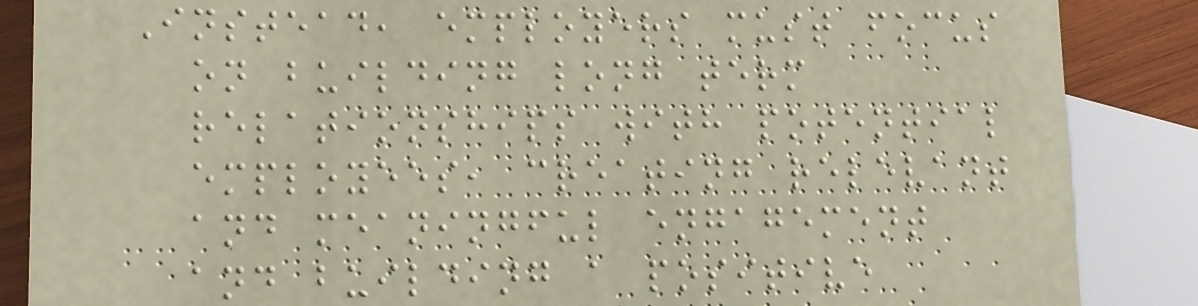Instead, employers must focus
on building long term
relationships with potential
employees, creating relevant
and meaningful engagement
and building a positive
